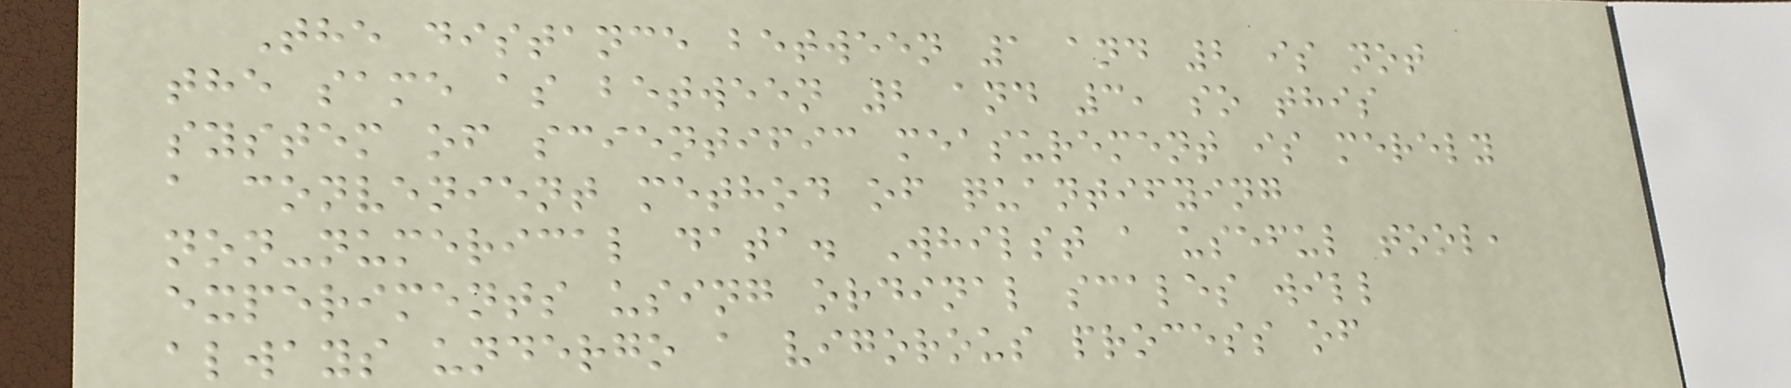The distance between 1 and 2 is not
the same as between 2 and 3, so this
system of scientific measurement is merely
a convenient method of quantifying
non-numerical data. Whilst a useful tool,
experiments using ordinal scales will
always undergo a vigorous process of
